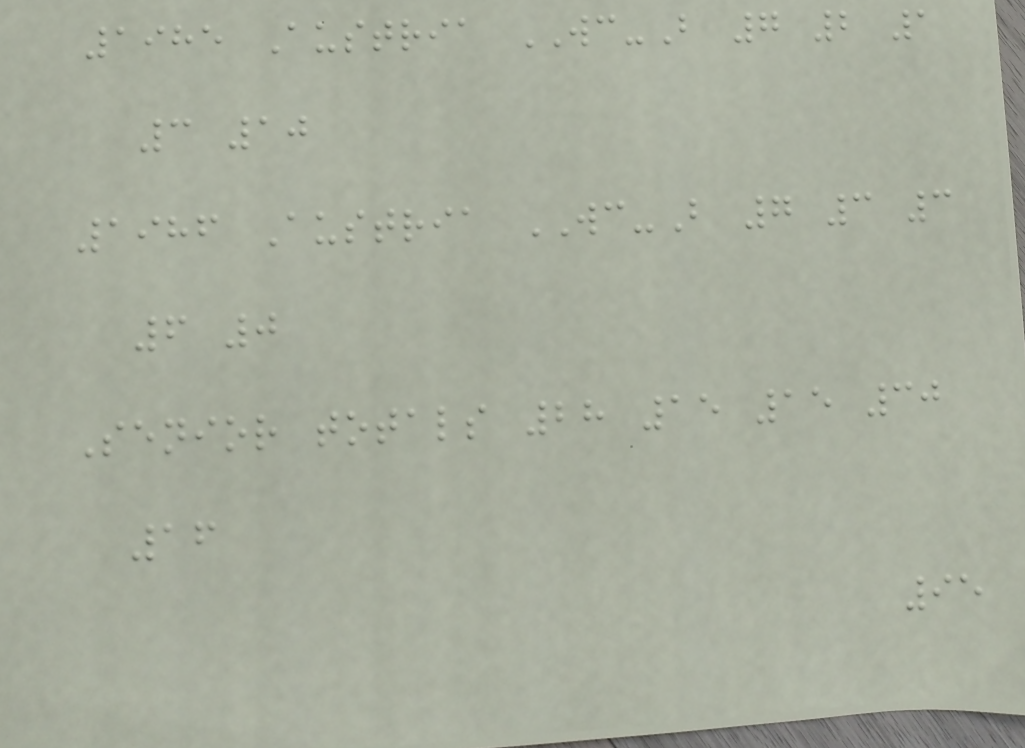1985 Austria WC-B 7 2 1
3 10
1986 Austria WC-B 7 3 3
6 0
Senior totals 28 15 15 30
16
95
